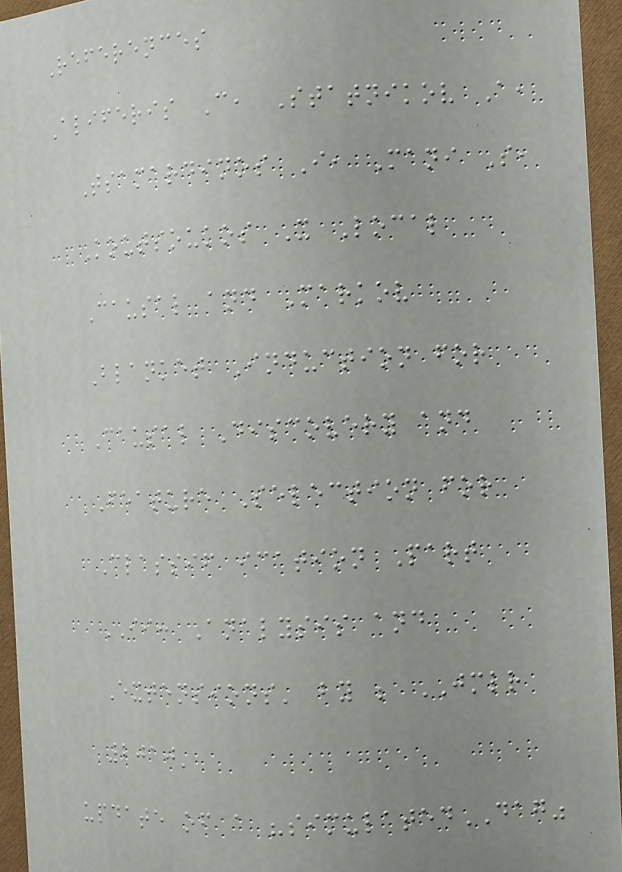References
Aliferis C, Statnikov A,
Tsamardinos I, Mani S,
Koutsoukos X Local
Causal and Markov
Blanket Induction for
Causal Discovery and
Feature Selection for
Classif ication Part
II: Analysis and
Extensions' by ; JMLR
2010'
update of a "simulatedDAG"
